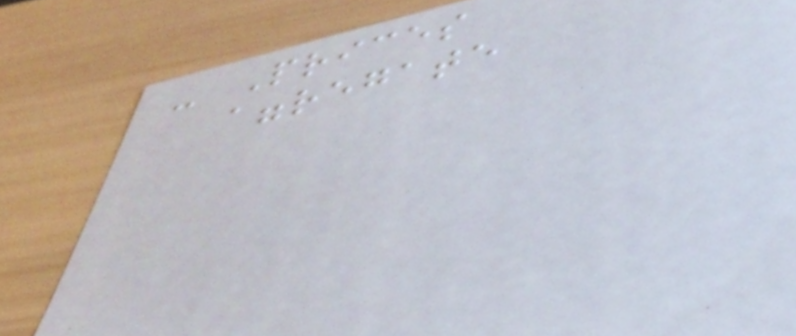- Prices
aggregate
